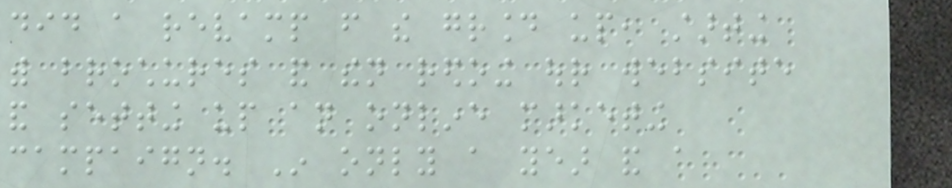did a revamp from the ground up, starting
with brochures and then redoing our website
and setting up an online marketing
campaign. In only a year and a
